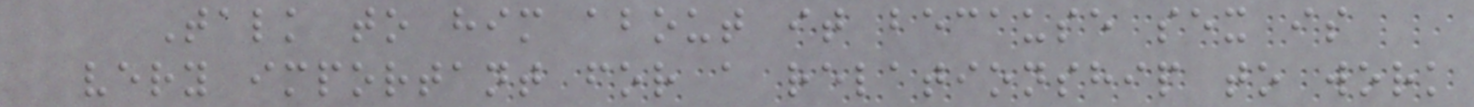Talk to him about it because sex is
very important for a relationship to work
